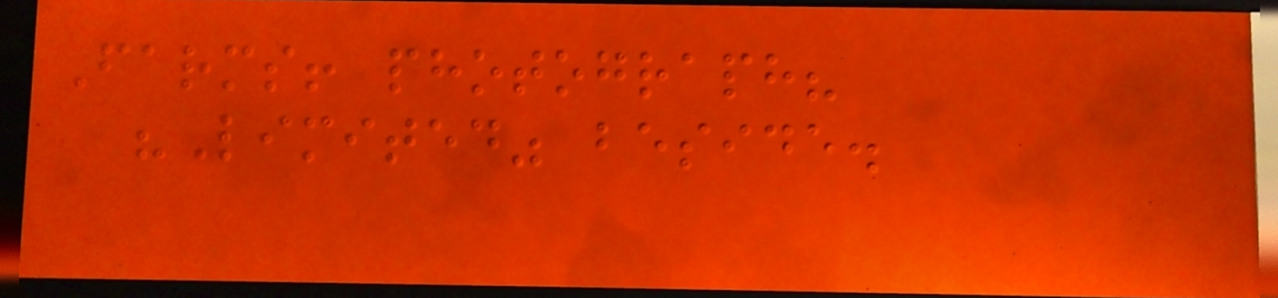Farms! photograph?
"Limited" beside.
